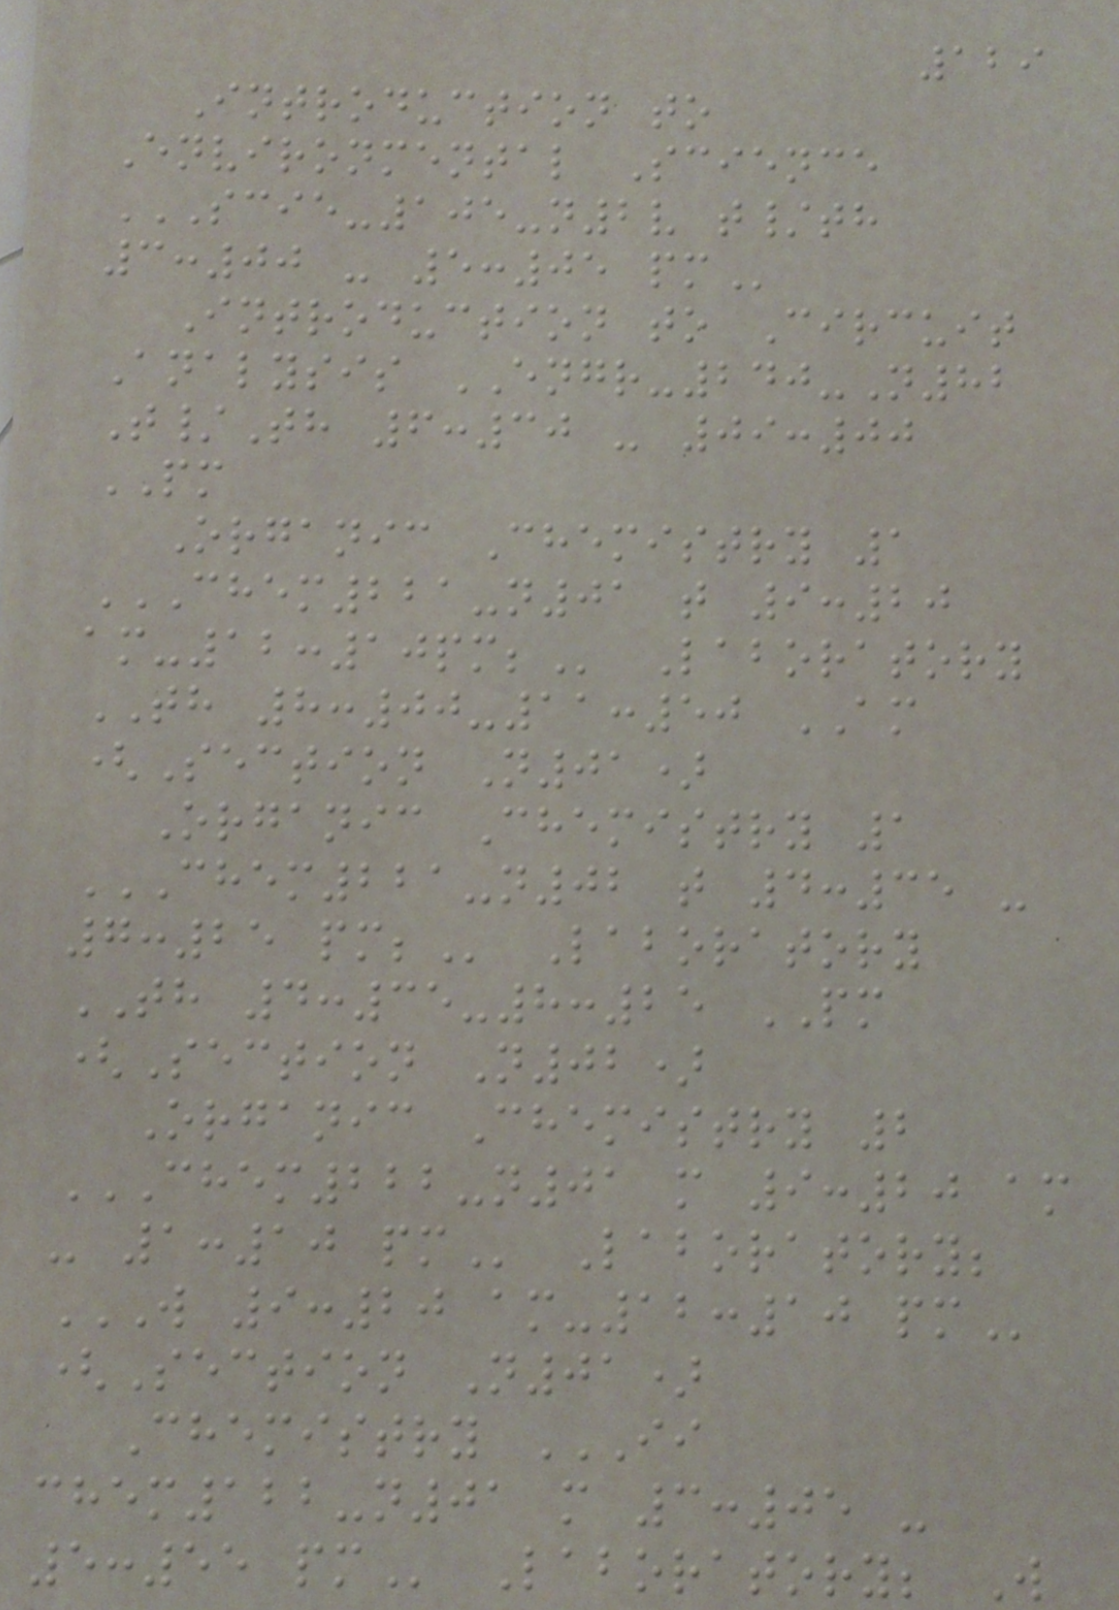129
Introduction to
Environmental Science
SCIE-105-N2V T/TH
3:00 - 5:05 PM
Introduction to Circuit
Analysis ENGR-240-N82
T/Th 6:30 - 09:00
PM
Organic Chemistry 1
CHEM221-N01 T 9:20
AM-12:10PM; Laboratory
TH 8:00-11:50 AM
(Section N01)
Organic Chemistry 1
CHEM221-N02 T 4:35 -
7:25 PM; Laboratory
TH 4:35-8:25 PM
(Section N02)
Organic Chemistry 2
CHEM222-N01 M 9:20 AM
- 1:10 PM Laboratory;
W 9:20 AM-12:10 PM
(Section N01)
Chemistry II
CHEM122-N01 M 3:05 -
5:55 PM Laboratory; W
